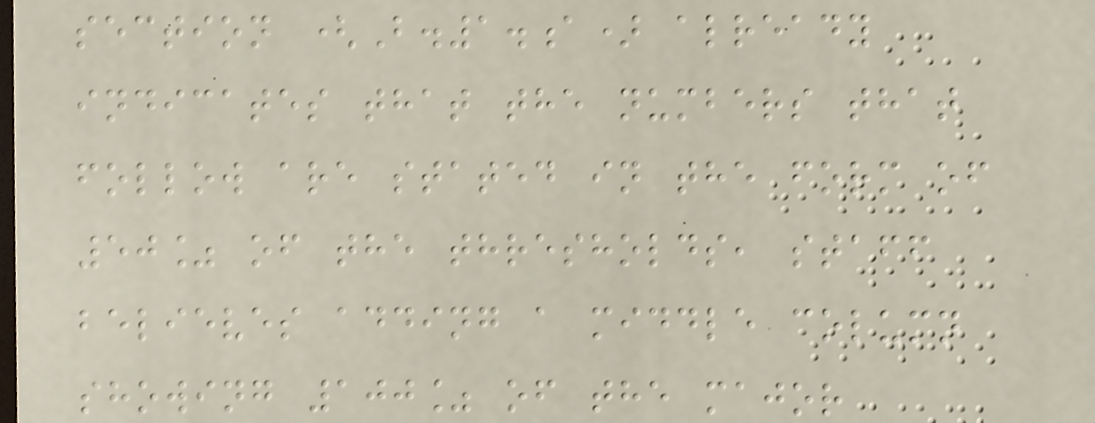section (B.1.a) already
indicates that the numbers that
follow are stated in the form of
50% of the thresholds, staff
believes adding a middle column
showing 100% of the major
